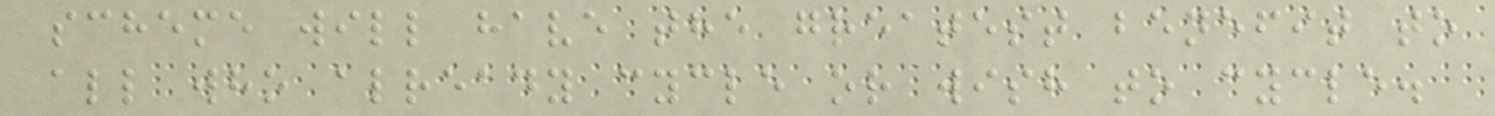scheme will have the greatest benefit to
all who already cycle or wish to cycle.
